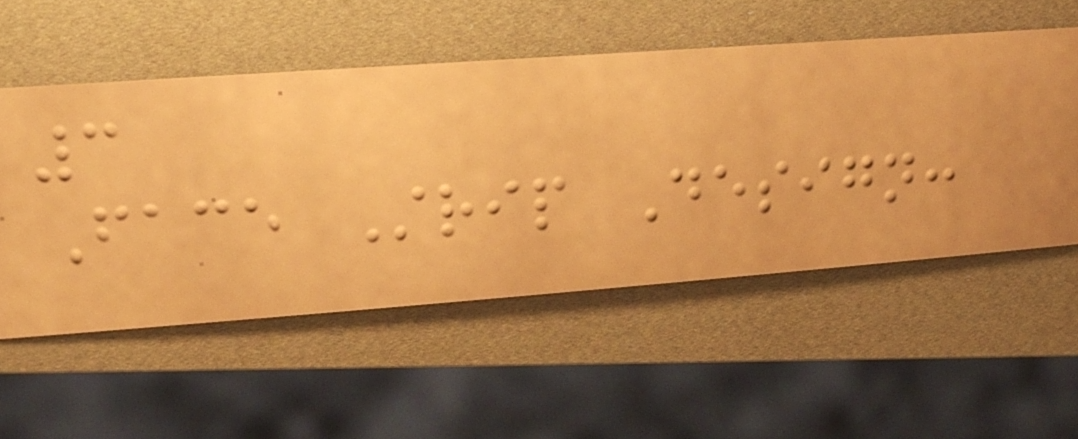3
Face Strip Design:
